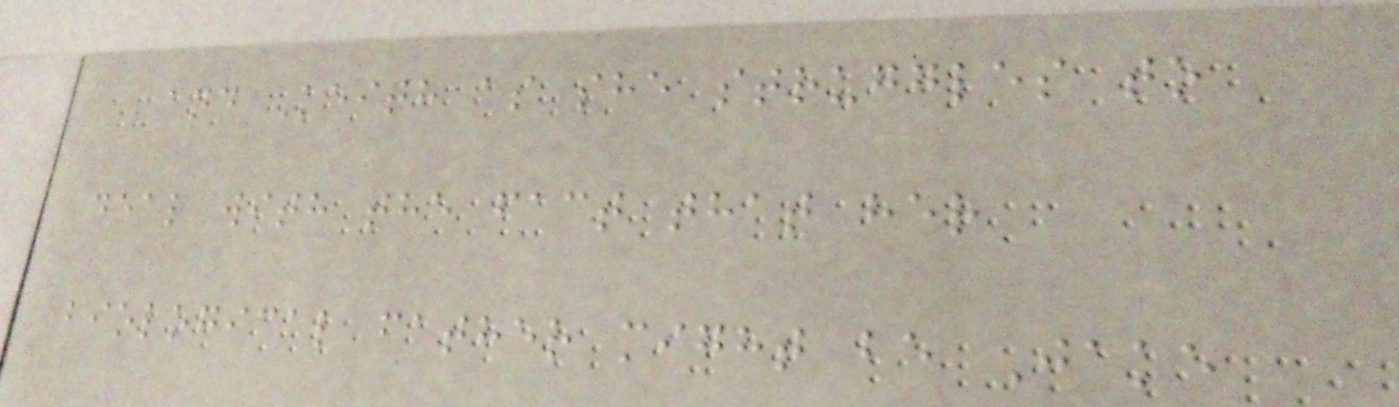and Keith as she struggles to
deal with the fact that her
biological father might be Jake
